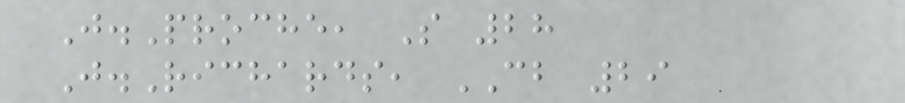J.Proche, S 28
J.Richards, CB 29
